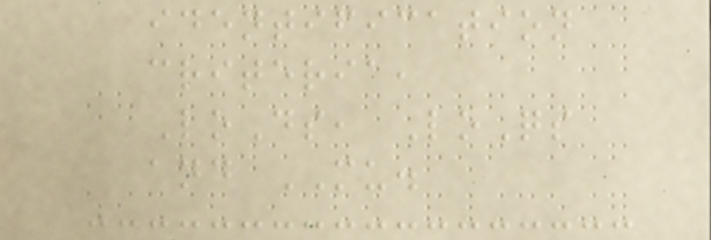identification
criteria,
LoDs, LoQs
and MU.
